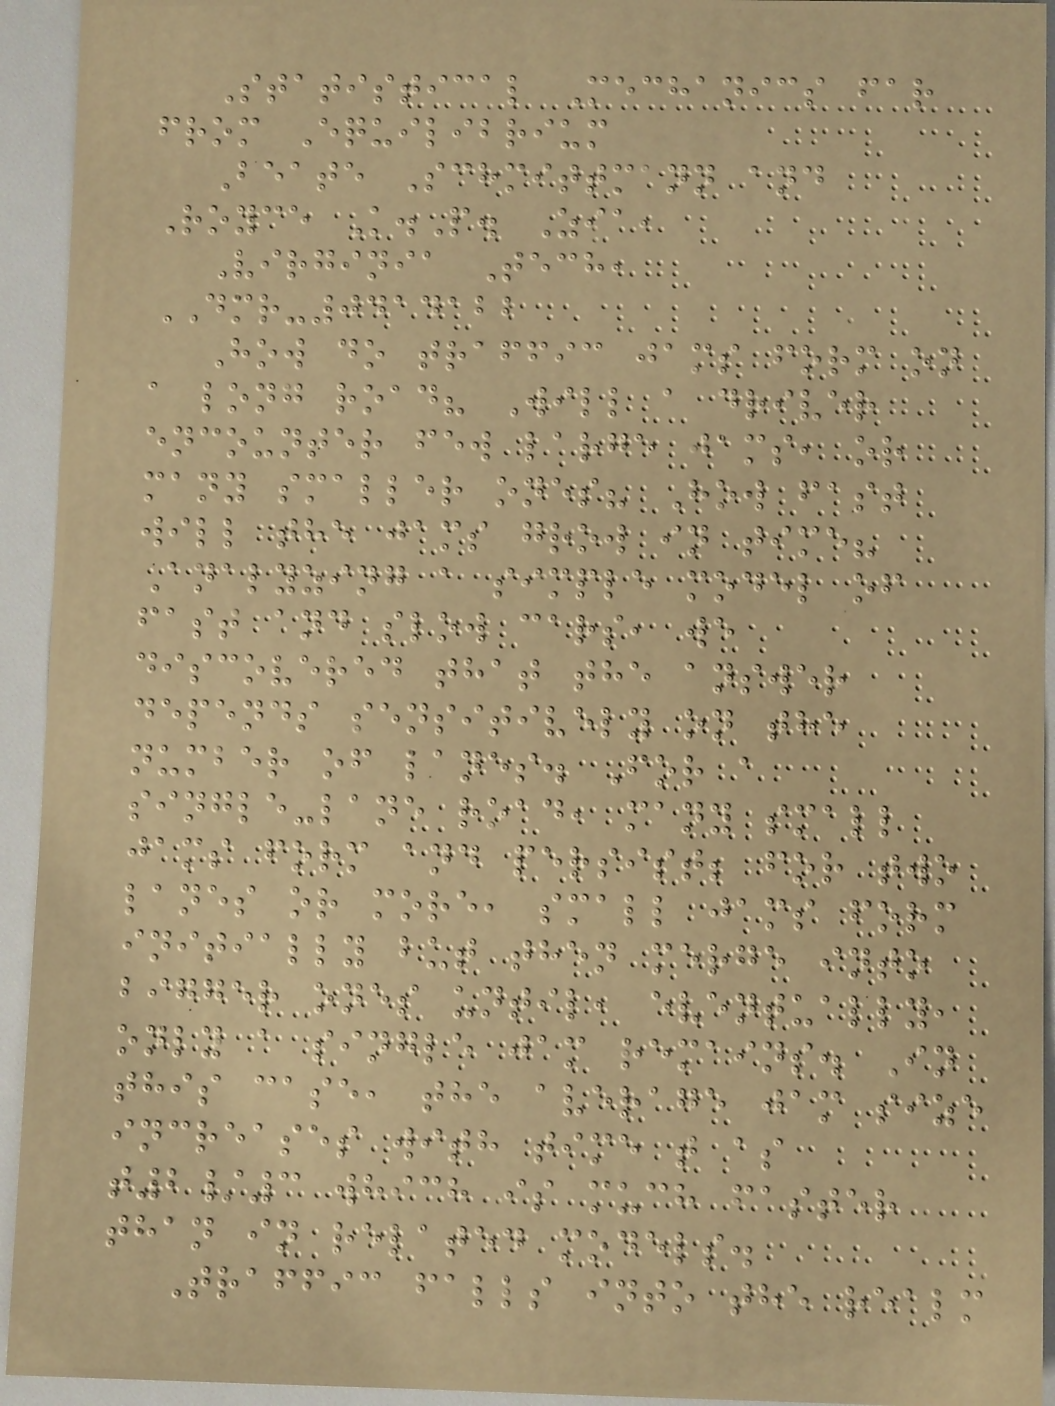Statistical Mechanics far
from Equilibrium
Beate Schmittmann and
Royce K.P. Zia,
Virginia Tech,
DMR-0414122
How do traffic jams form on
a long road? Will a driver
encounter few large jams, or
many smaller ones? How fast
will the jams grow in time?
Analyzing a simple model of
fast and slow cars, we
discovered that the answer
depends sensitively on the
number of lanes. For a
single-lane road, many small
jams form and persist; for two
lanes or more, small jams form
initially but then merge into
bigger ones until, eventually,
only a single jam remains. In
this case, the average jam size
increases with time t as
t2/3 which is much faster
than in related models.
Traffic falls into the realm
